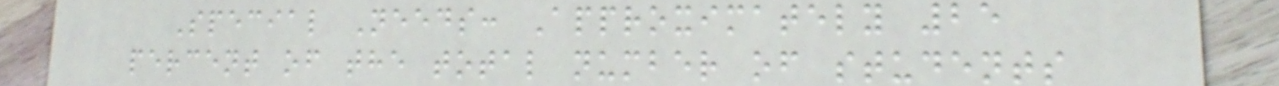Special Needs: Approximately 25
percent of the total number of students
